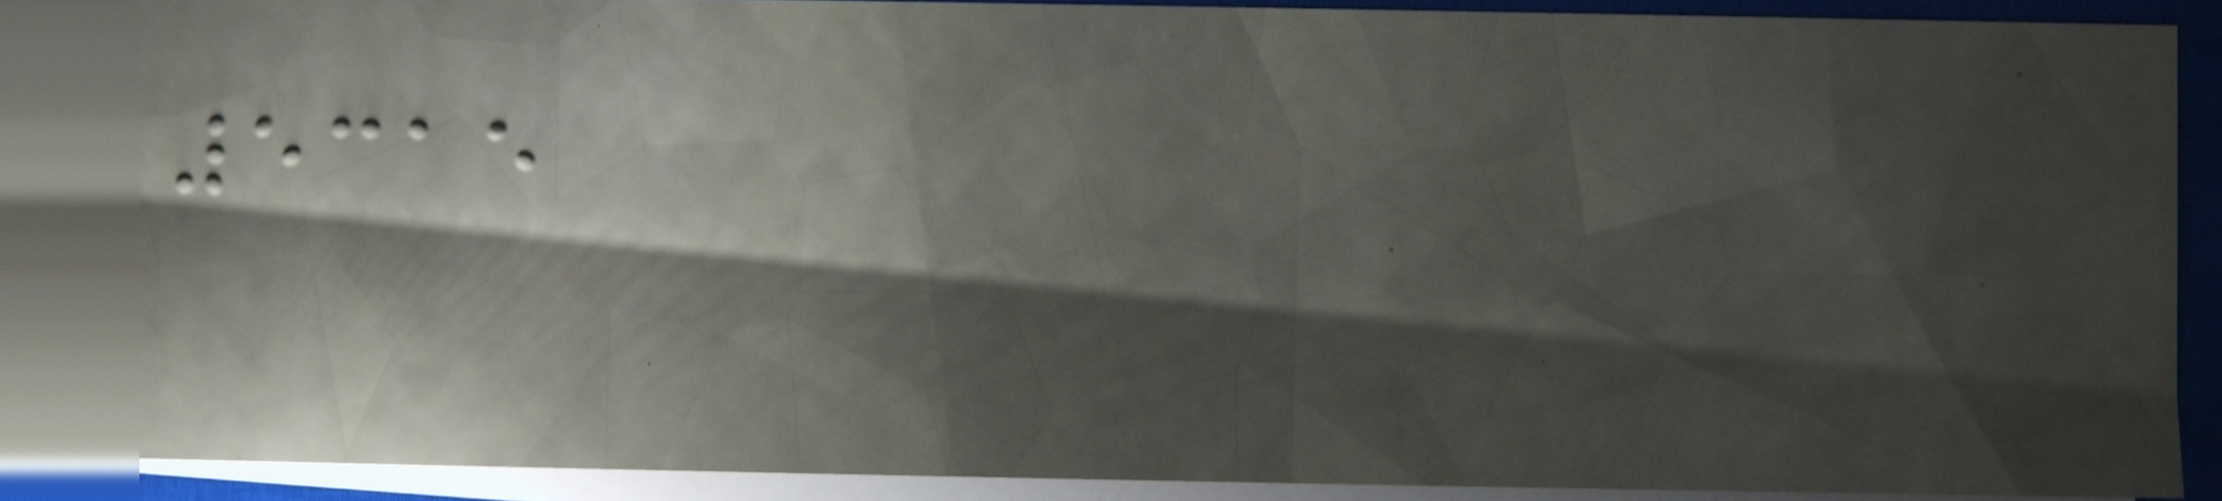5315
